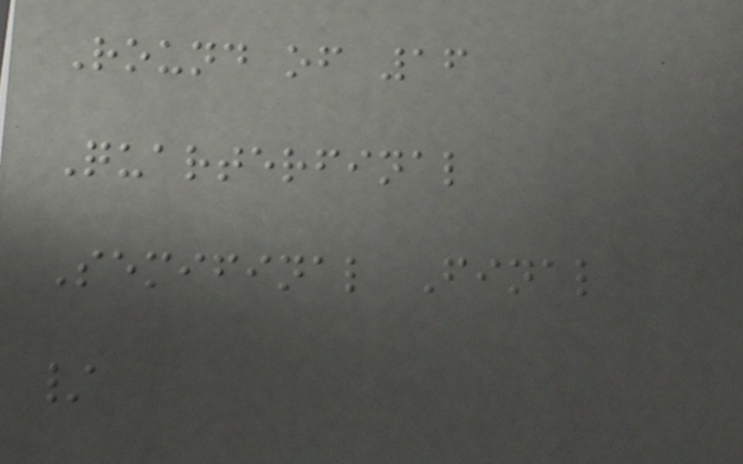Round of 16
Quarterfinal
Semifinal Final
/
